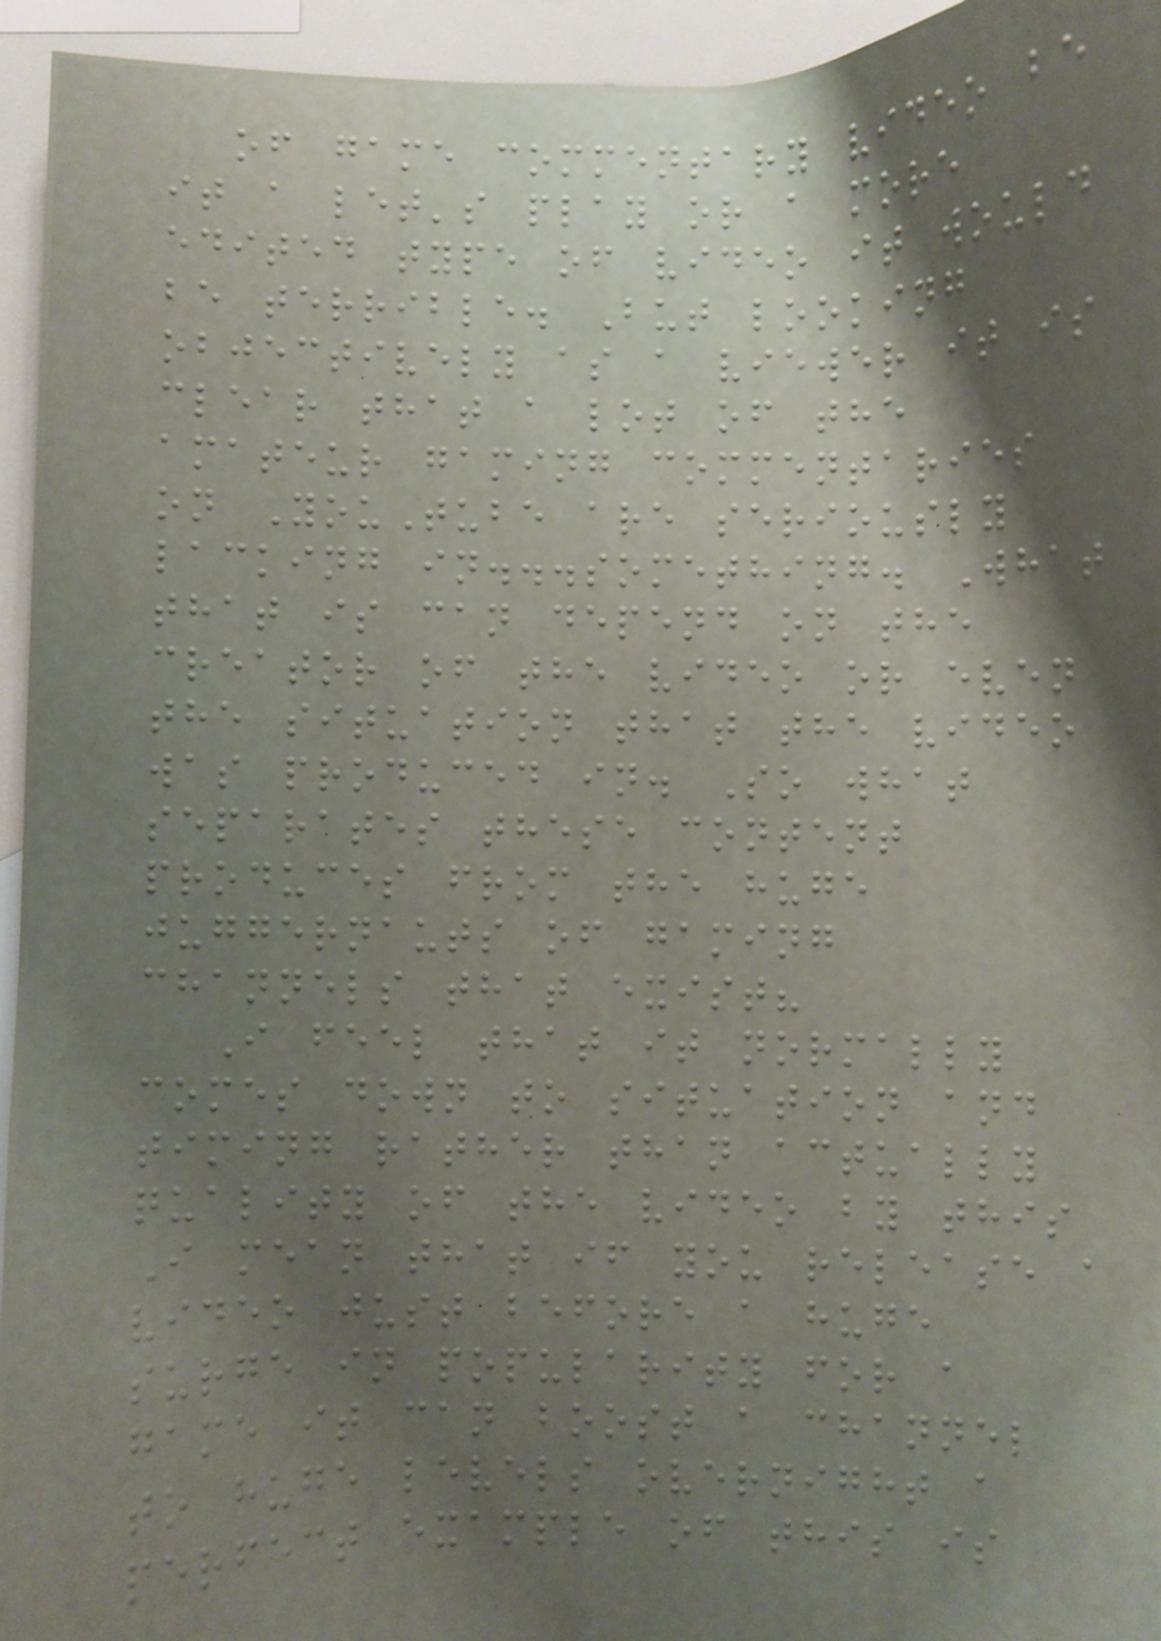of game commentary video be
it a let's play or a more
edited type of video it would
be terrible. But looking
objectively as a viewer it is
clear that a lot of the
amateur gaming commentaries
on YouTube are seriously
lacking in...something. What
that is can depend on the
creator of the video or even
the situation that the video
was produced in. So what
separates these content
produces from the huge
juggernauts of gaming
channels that exist?
I feel that it normally
comes down to situation and
timing rather than actually
quality of the video by this
I mean that if you release a
video just before a huge
surge in popularity for a
game it can boost a channel
to huge levels overnight a
perfect example of this is
